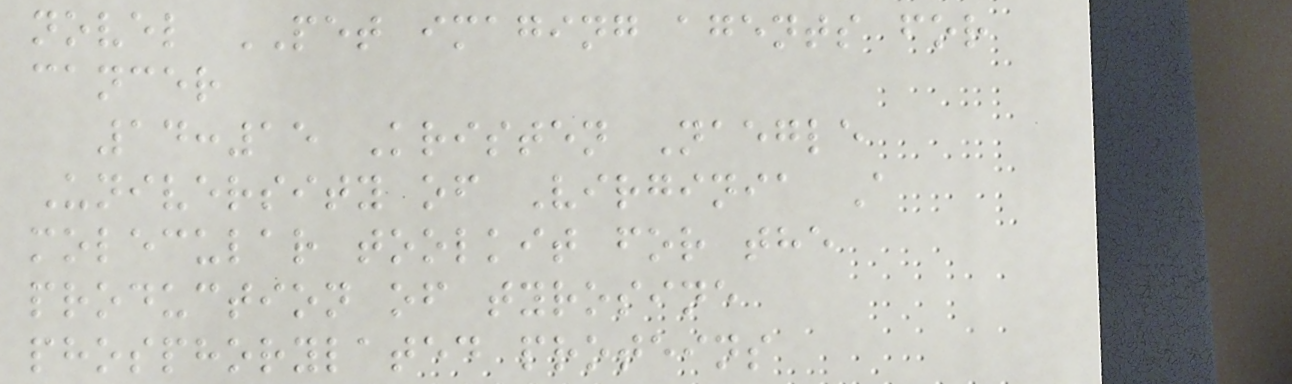novel PET imaging agents for
cancer
14:15 Kristen Naegle
University of Virginia A
molecular toolkit for the
production of tyrosine
phosphorylated proteins
